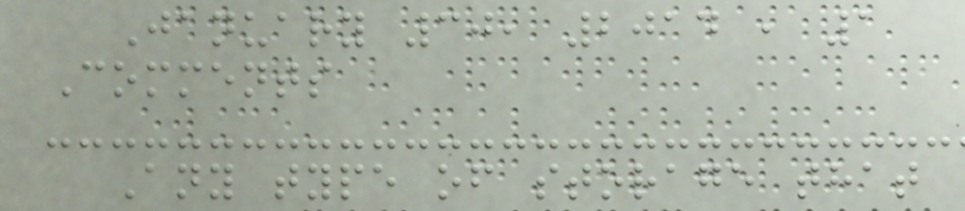January 30, 2014 , 1
Comments
Any type of storage that
